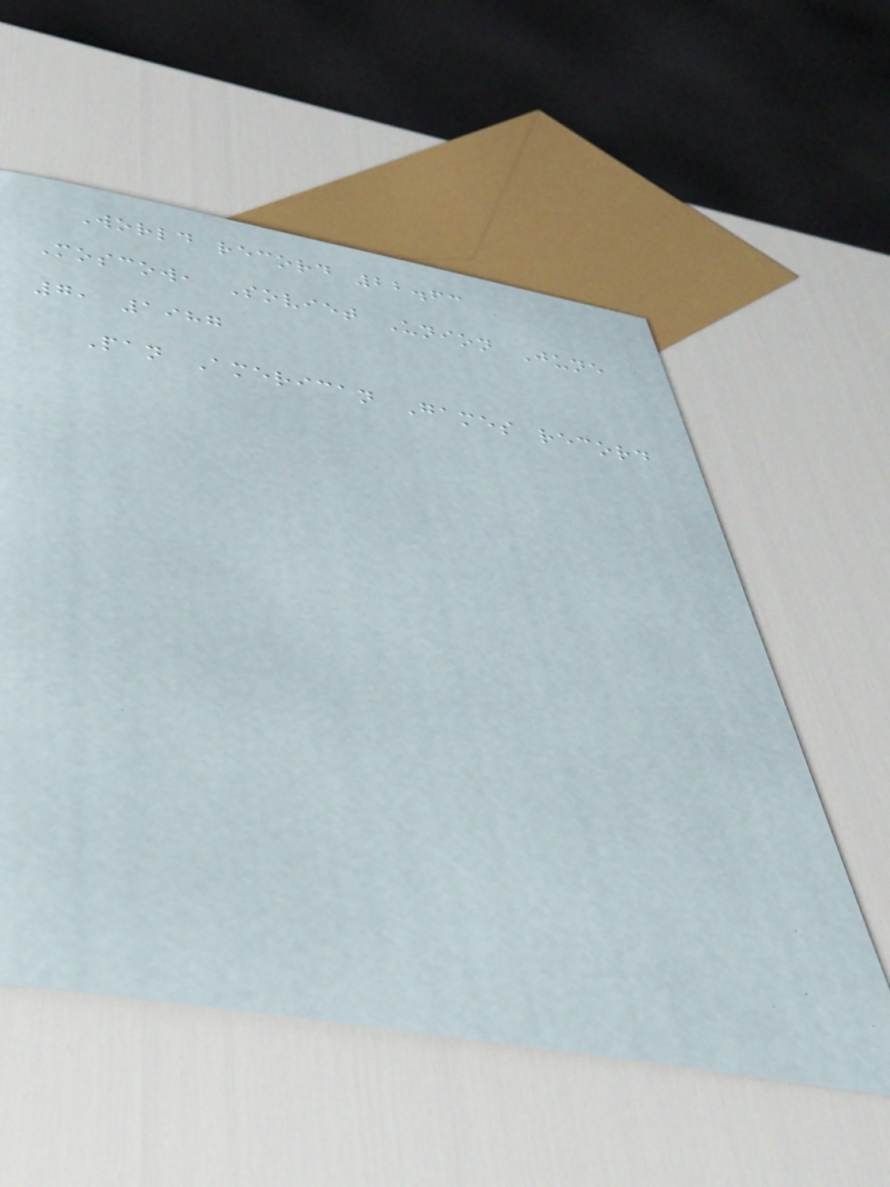World record 22.63
Moscow, Soviet Union June
7, 1987
Pan American Games record
